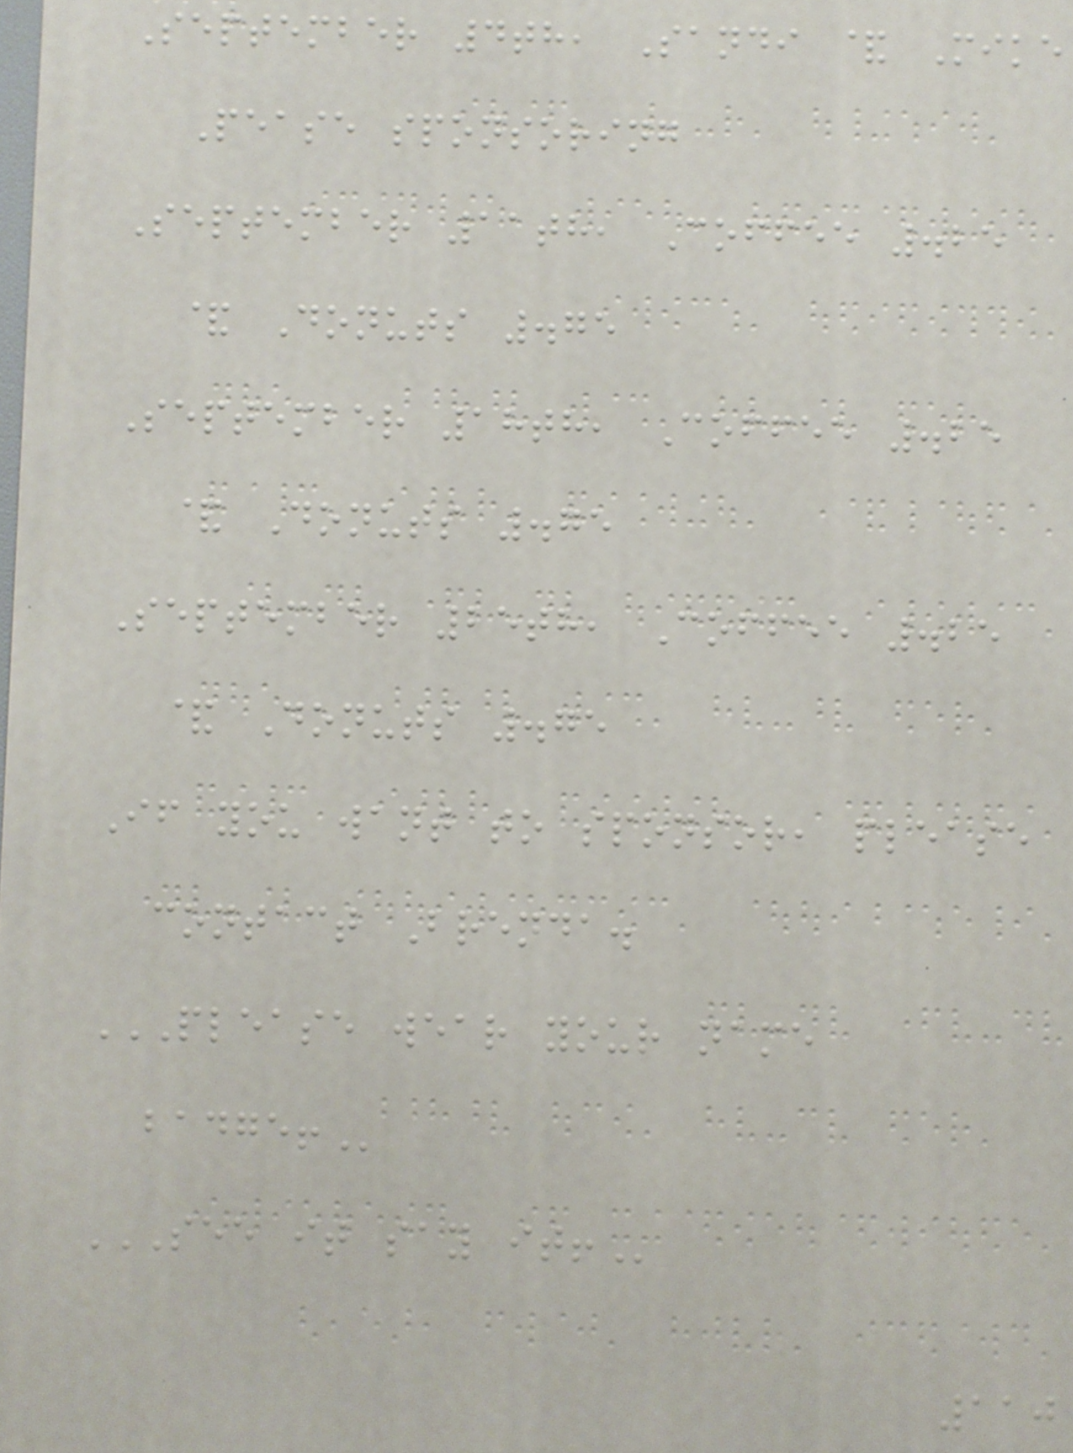September 4th, Sandi & Mike
Pease sponsoring
September 11th, Coffee .25
& Donuts .75
September 18th, Coffee .25
& Donuts .75
September 25th, Coffee .25
& Donuts .75
If you want to sponsor, please
contact Brenda.
PLEASE WEAR YOUR NAME
BADGE!
SEE IT SAY IT!
110
